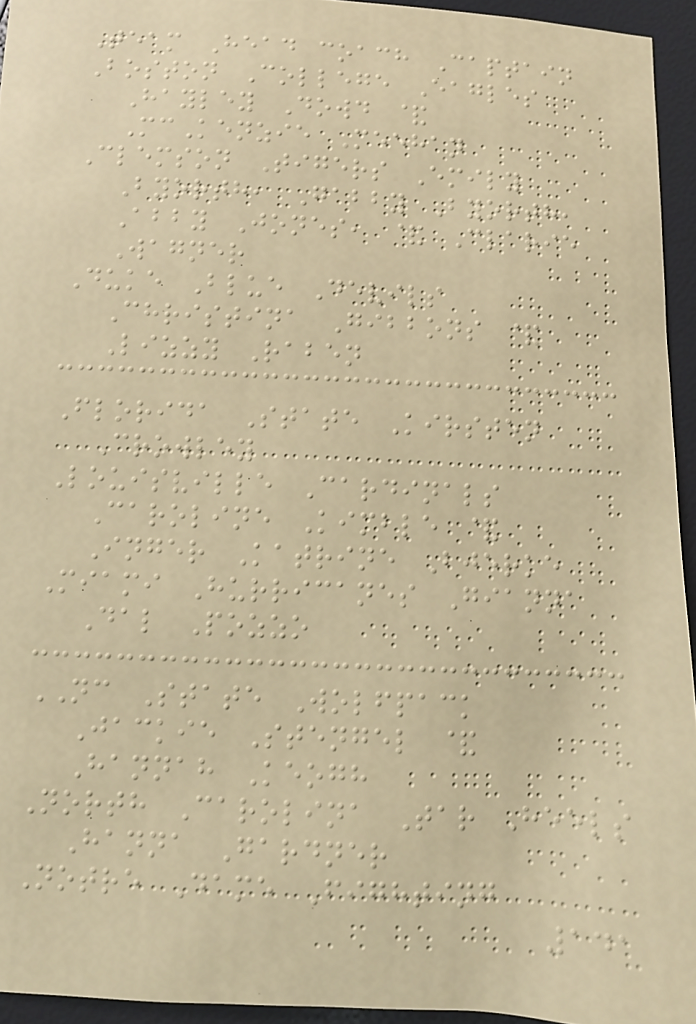Team Head coach Captain
Boston College Eagles
Hayley Dowd &
McKenzie Meehan
Clemson Tigers Emily
Byorth, Gabby Byorth,
Abby Jones, & Clarie
Wagner
Duke Blue Devils
Christina Gibbons &
Lizzy Raben
Florida State Kirsten
Crowley
Louisville Cardinals
Caroline Kimble &
Inger Katrine Bjerke
Miami Hurricanes Gianna
Dal Pozzo
NC State Wolfpack
Jackie Stengel &
Hannah Keogh
North Carolina Tar Heels
Hanna Gardner
Notre Dame Fighting
141
